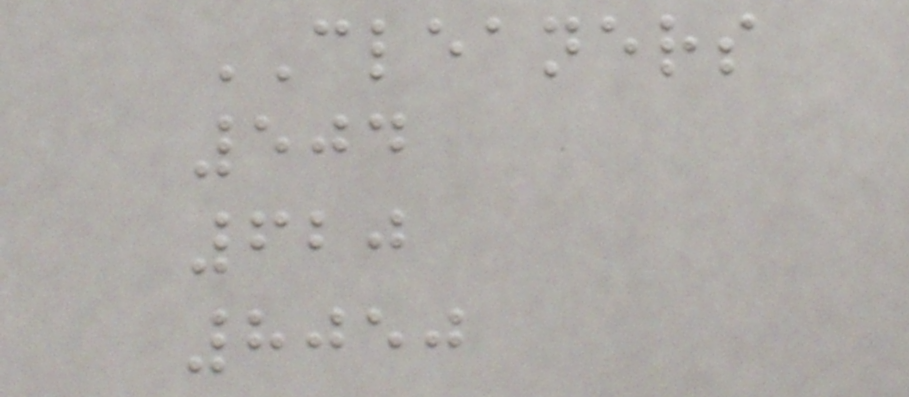CLEANERS
504
620
8050
